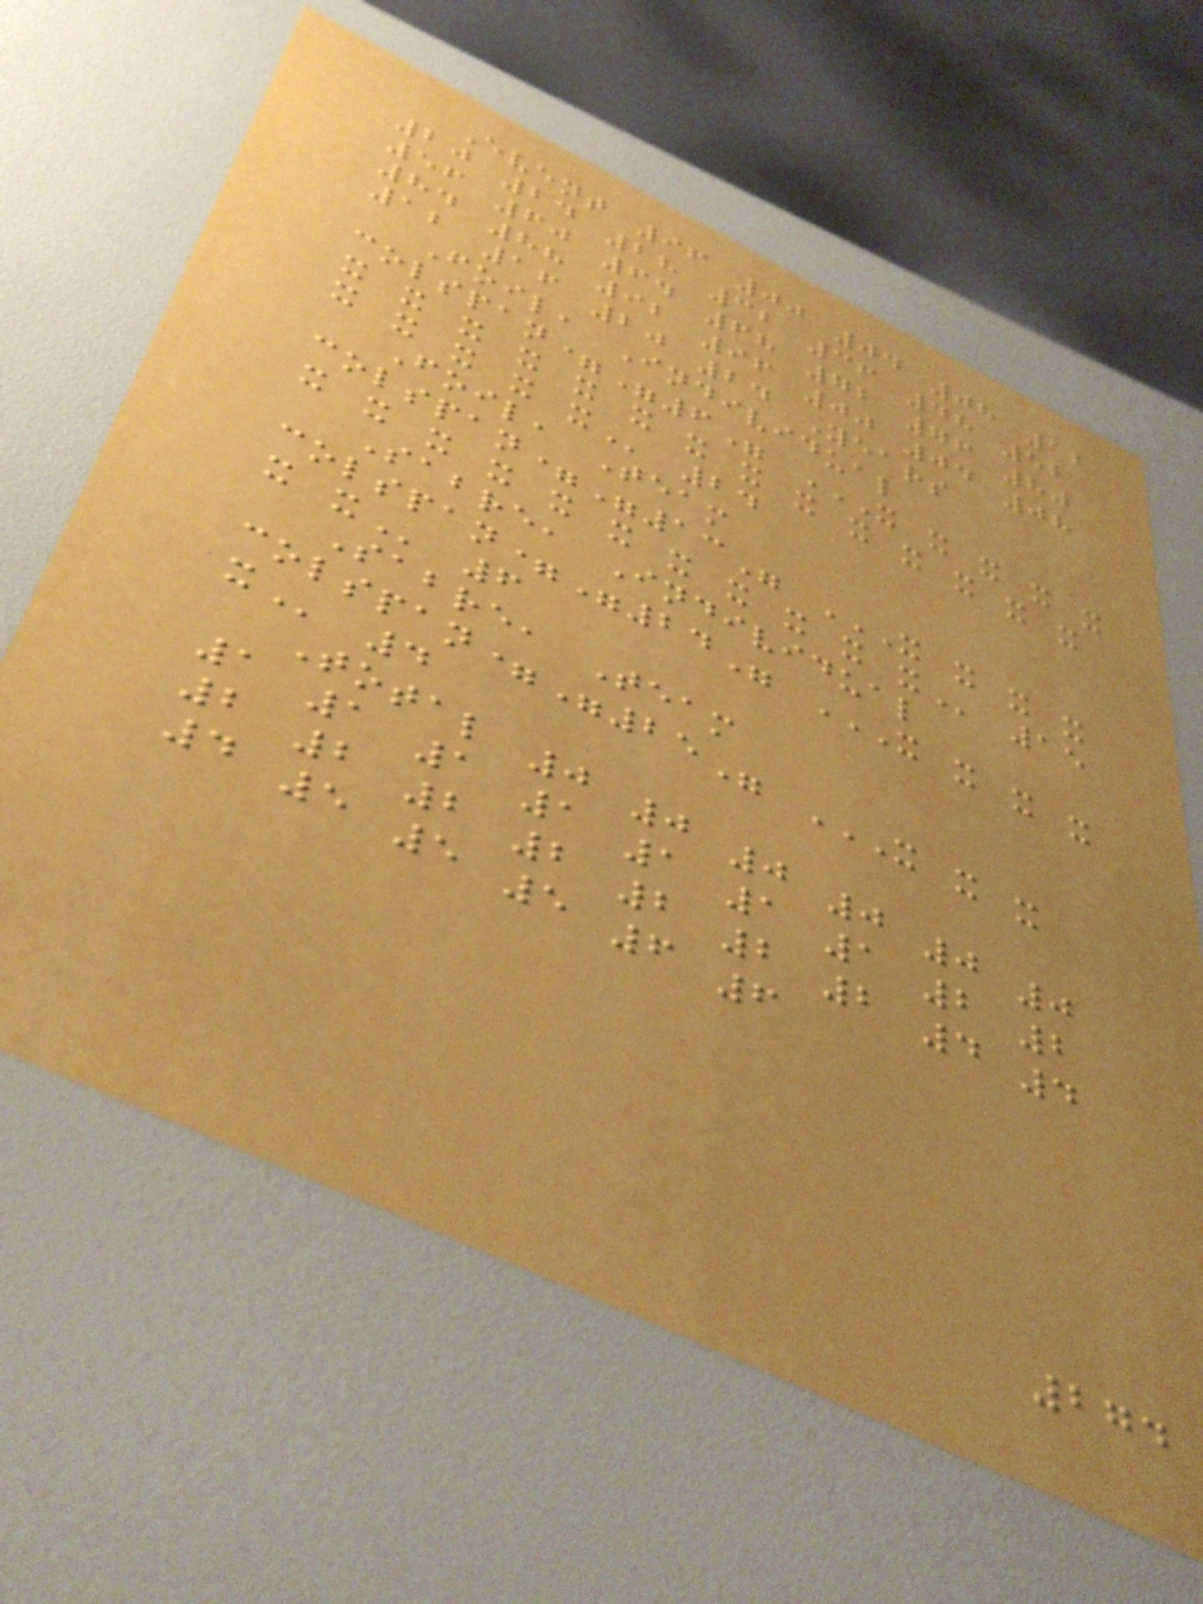Event 96 00 04 08 12
20 24 28 32 36 48 52
56 60 64 68 72 76 80
84 88 92 96 00 04 08
12 16 20 24 Years
Foil, Individual
colspan="6" X X X X X
X X X X X X X X X X X X X X
X X X X X 24
Foil, Team
colspan="13" X X X X
X X X X X X X X X X X 15
Sabre, Individual
colspan="24" X X X X
X X 6
Sabre, Team
colspan="25" X X X
X 4
Total 0 0 0 0 0 0
1 1 1 1 1 1 1 2 2
2 2 2 2 2 2 2 4 4
4 5 5 5 6 6
274
